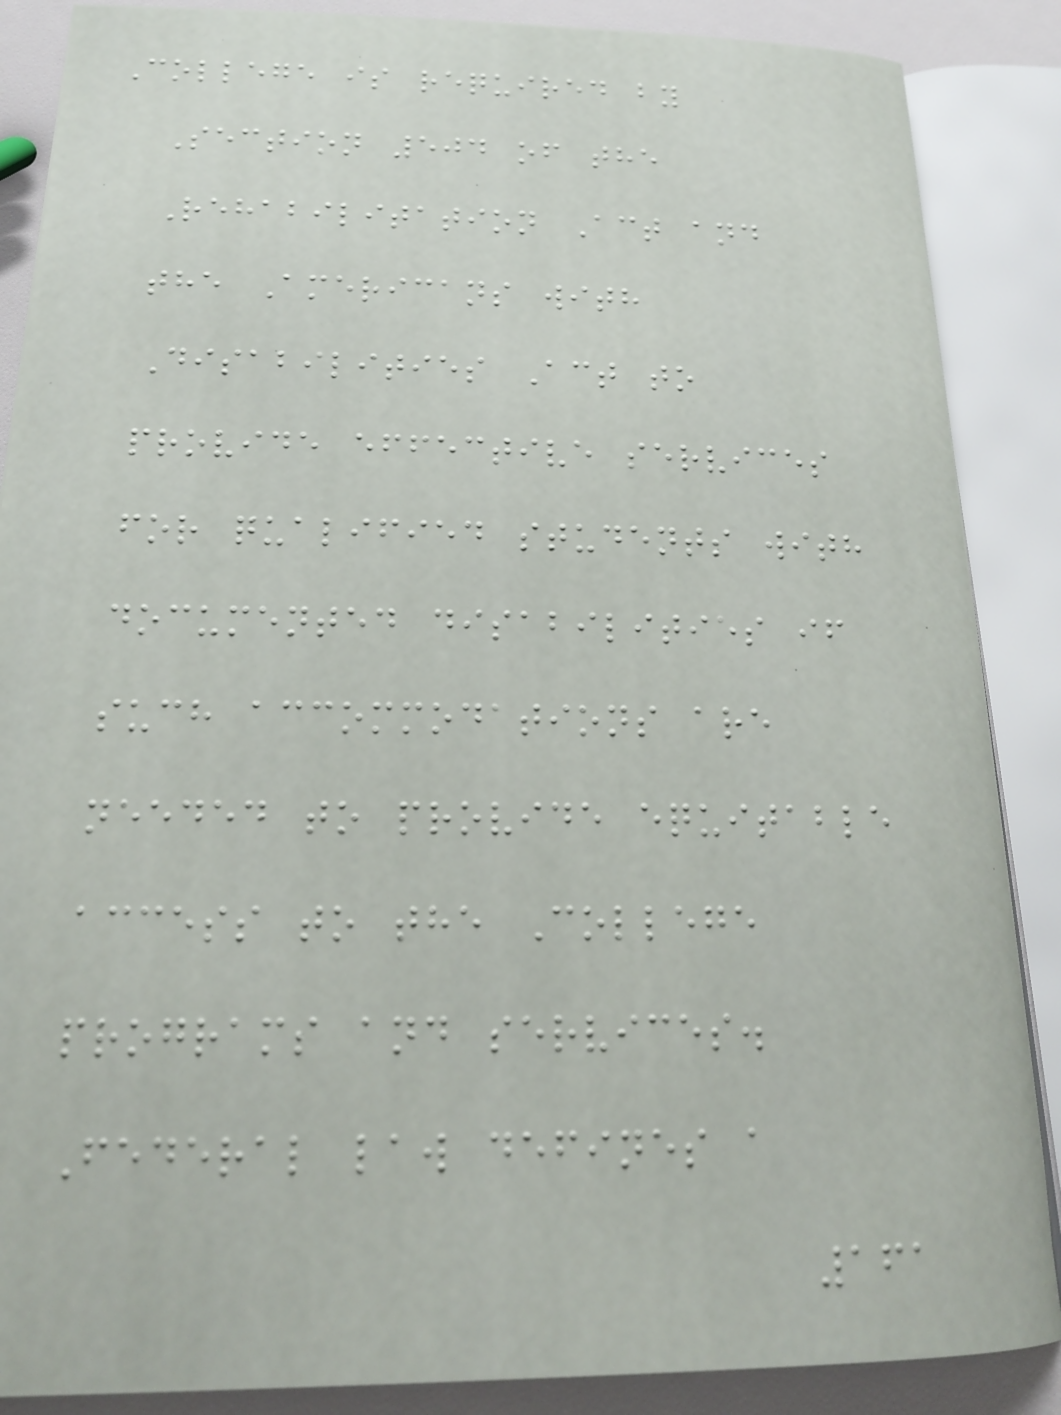College is required by
Section 504 of the
Rehabilitation Act and
the Americans with
Disabilities Act to
provide effective services
for qualified students with
documented disabilities if
such accommodations are
needed to provide equitable
access to the College
programs and services.
Federal law defines a
161
